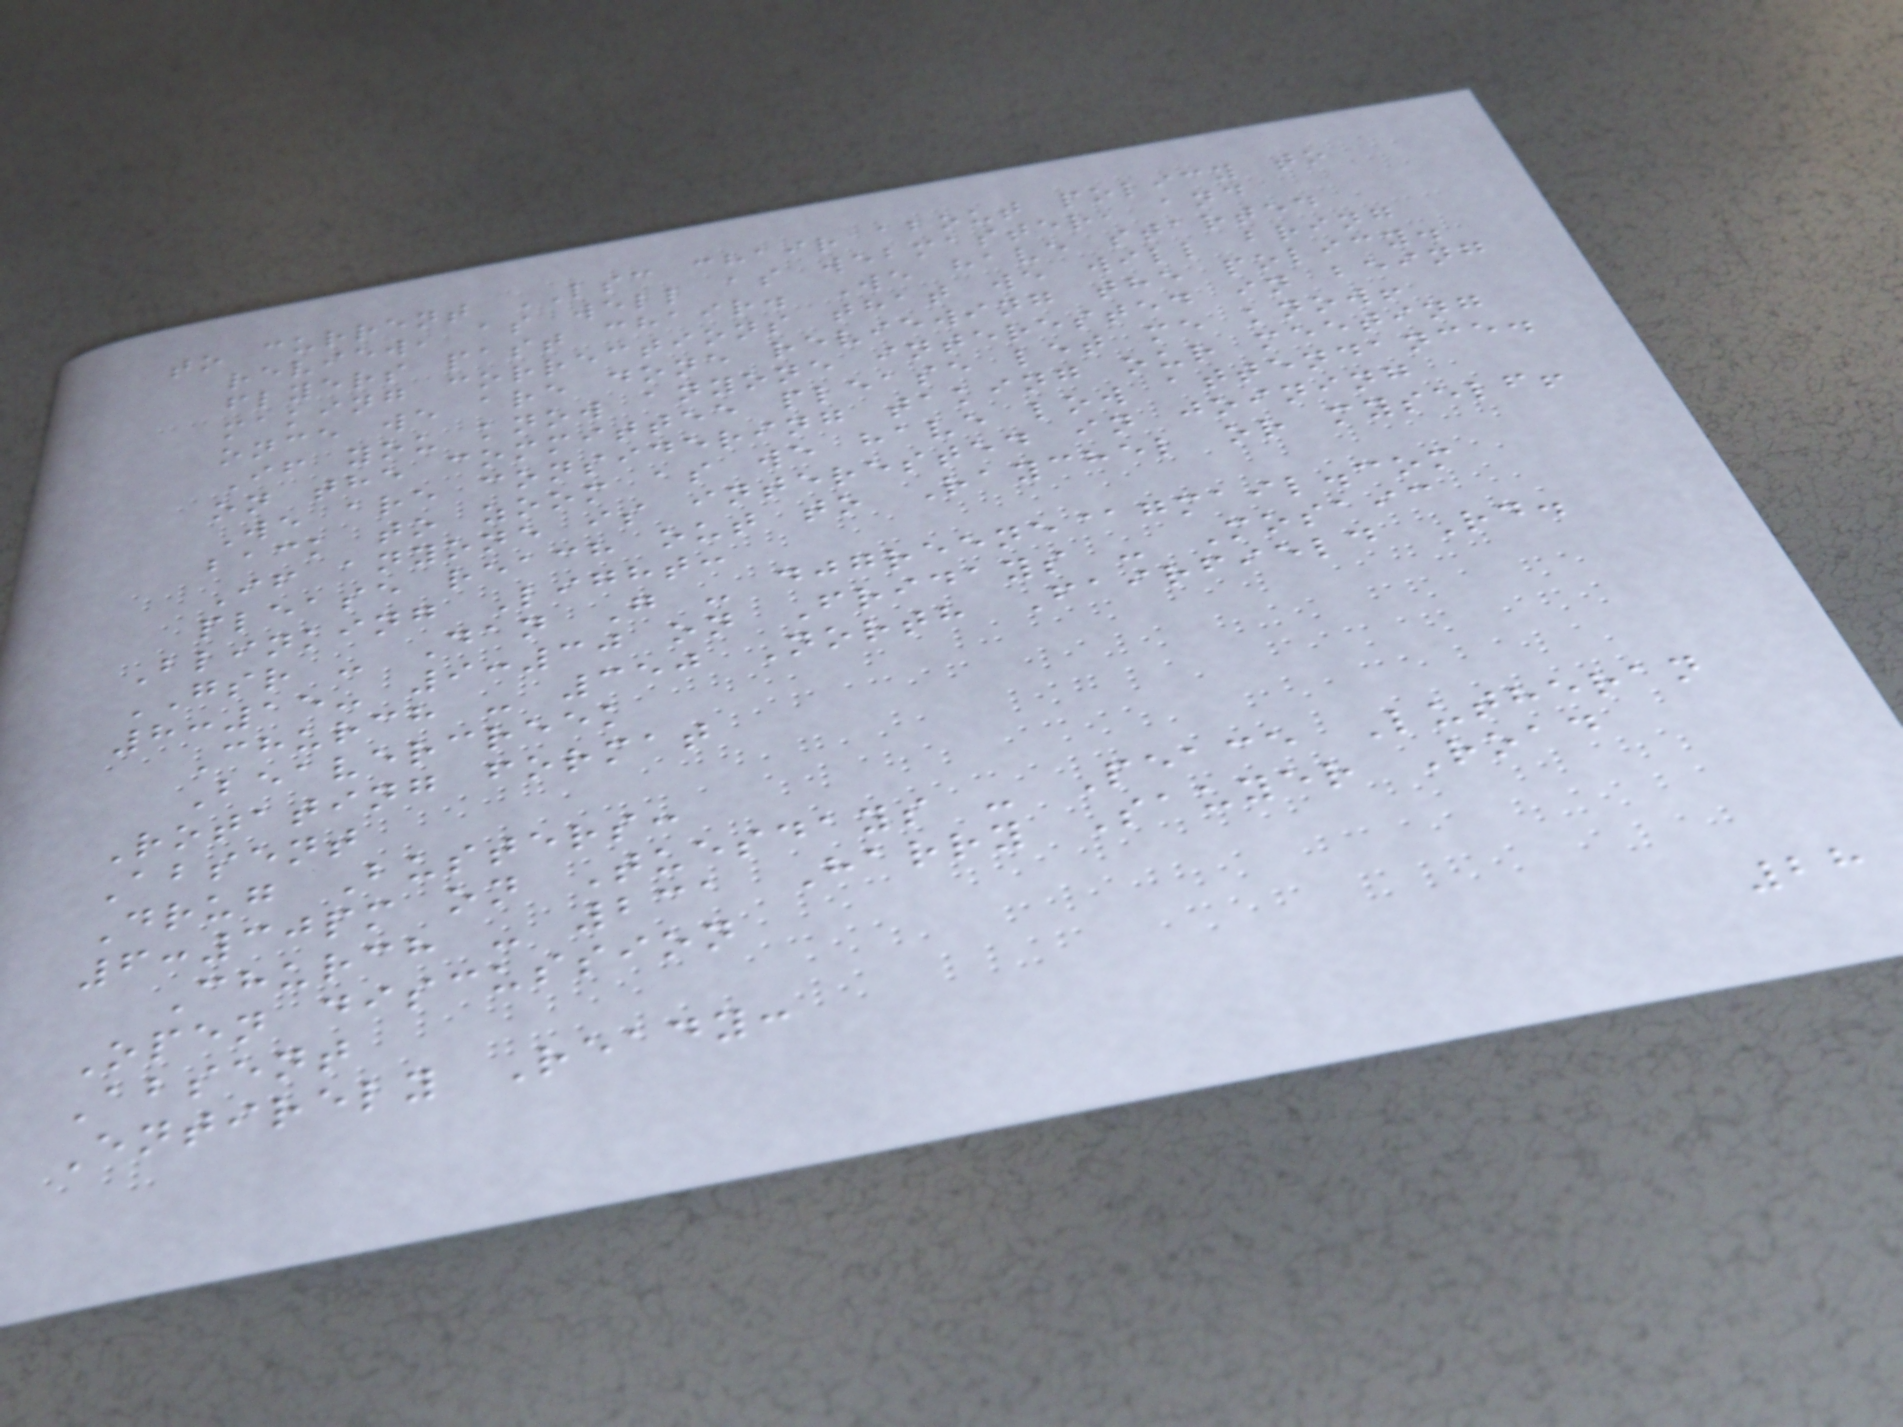to current LSC chair about policy to
review, as well as webmaster, and
flyers past chair. We have started
making corrections that we will bring
once we are done reviewing the policy.
If you know anyone interested in being
on the committee please let me know!
We are considering taking our meeting
back to zoom as we have low attendance.
If anyone is interested in joining
please reach out to Raychel or myself!
Blinking Light:
GSR - Dan G - djgreene@gmail.com
8:15- 9:30 on Fridays - Mosaic
Church - 350 North Fairfield Rd.
Beavercreek
Rotating format
Absent
Drug Busters:
6:30pm on Tuesdays - Peace Lutheran
Church - 231 Harry Sauyer Road
Open discussion
Absent
Entirely Ready:
28
